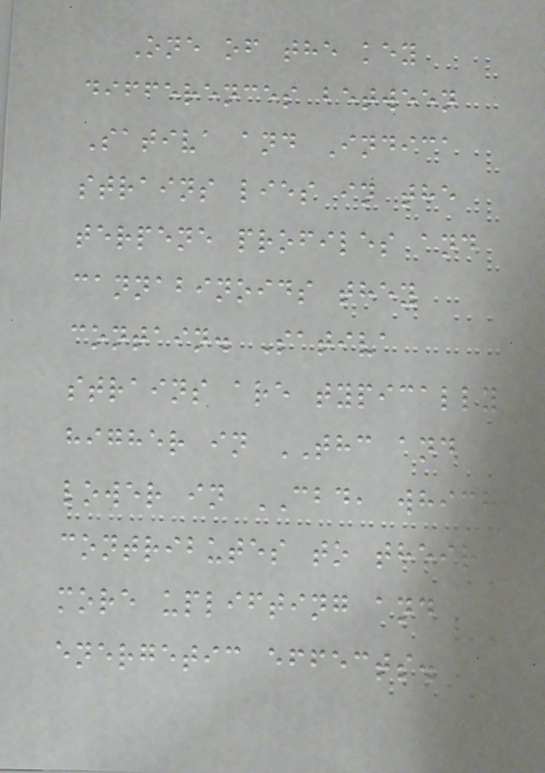One of the key
differences between
Sativa and Indica
strains lies in the
terpene profiles and
cannabinoids they
contain. Sativa
strains are typically
higher in THC and
lower in CBD, which
contributes to their
more uplifting and
energetic effects.
